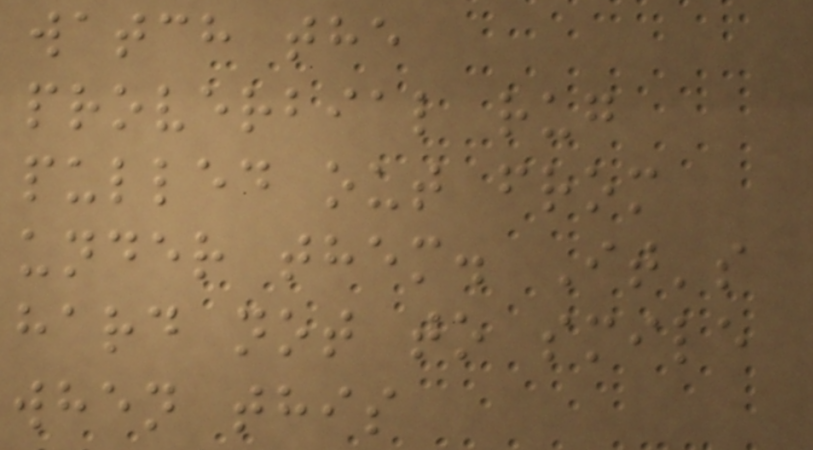watch the
proverbial rug
pulled out from
under them. It's
hard not to smile
when this
